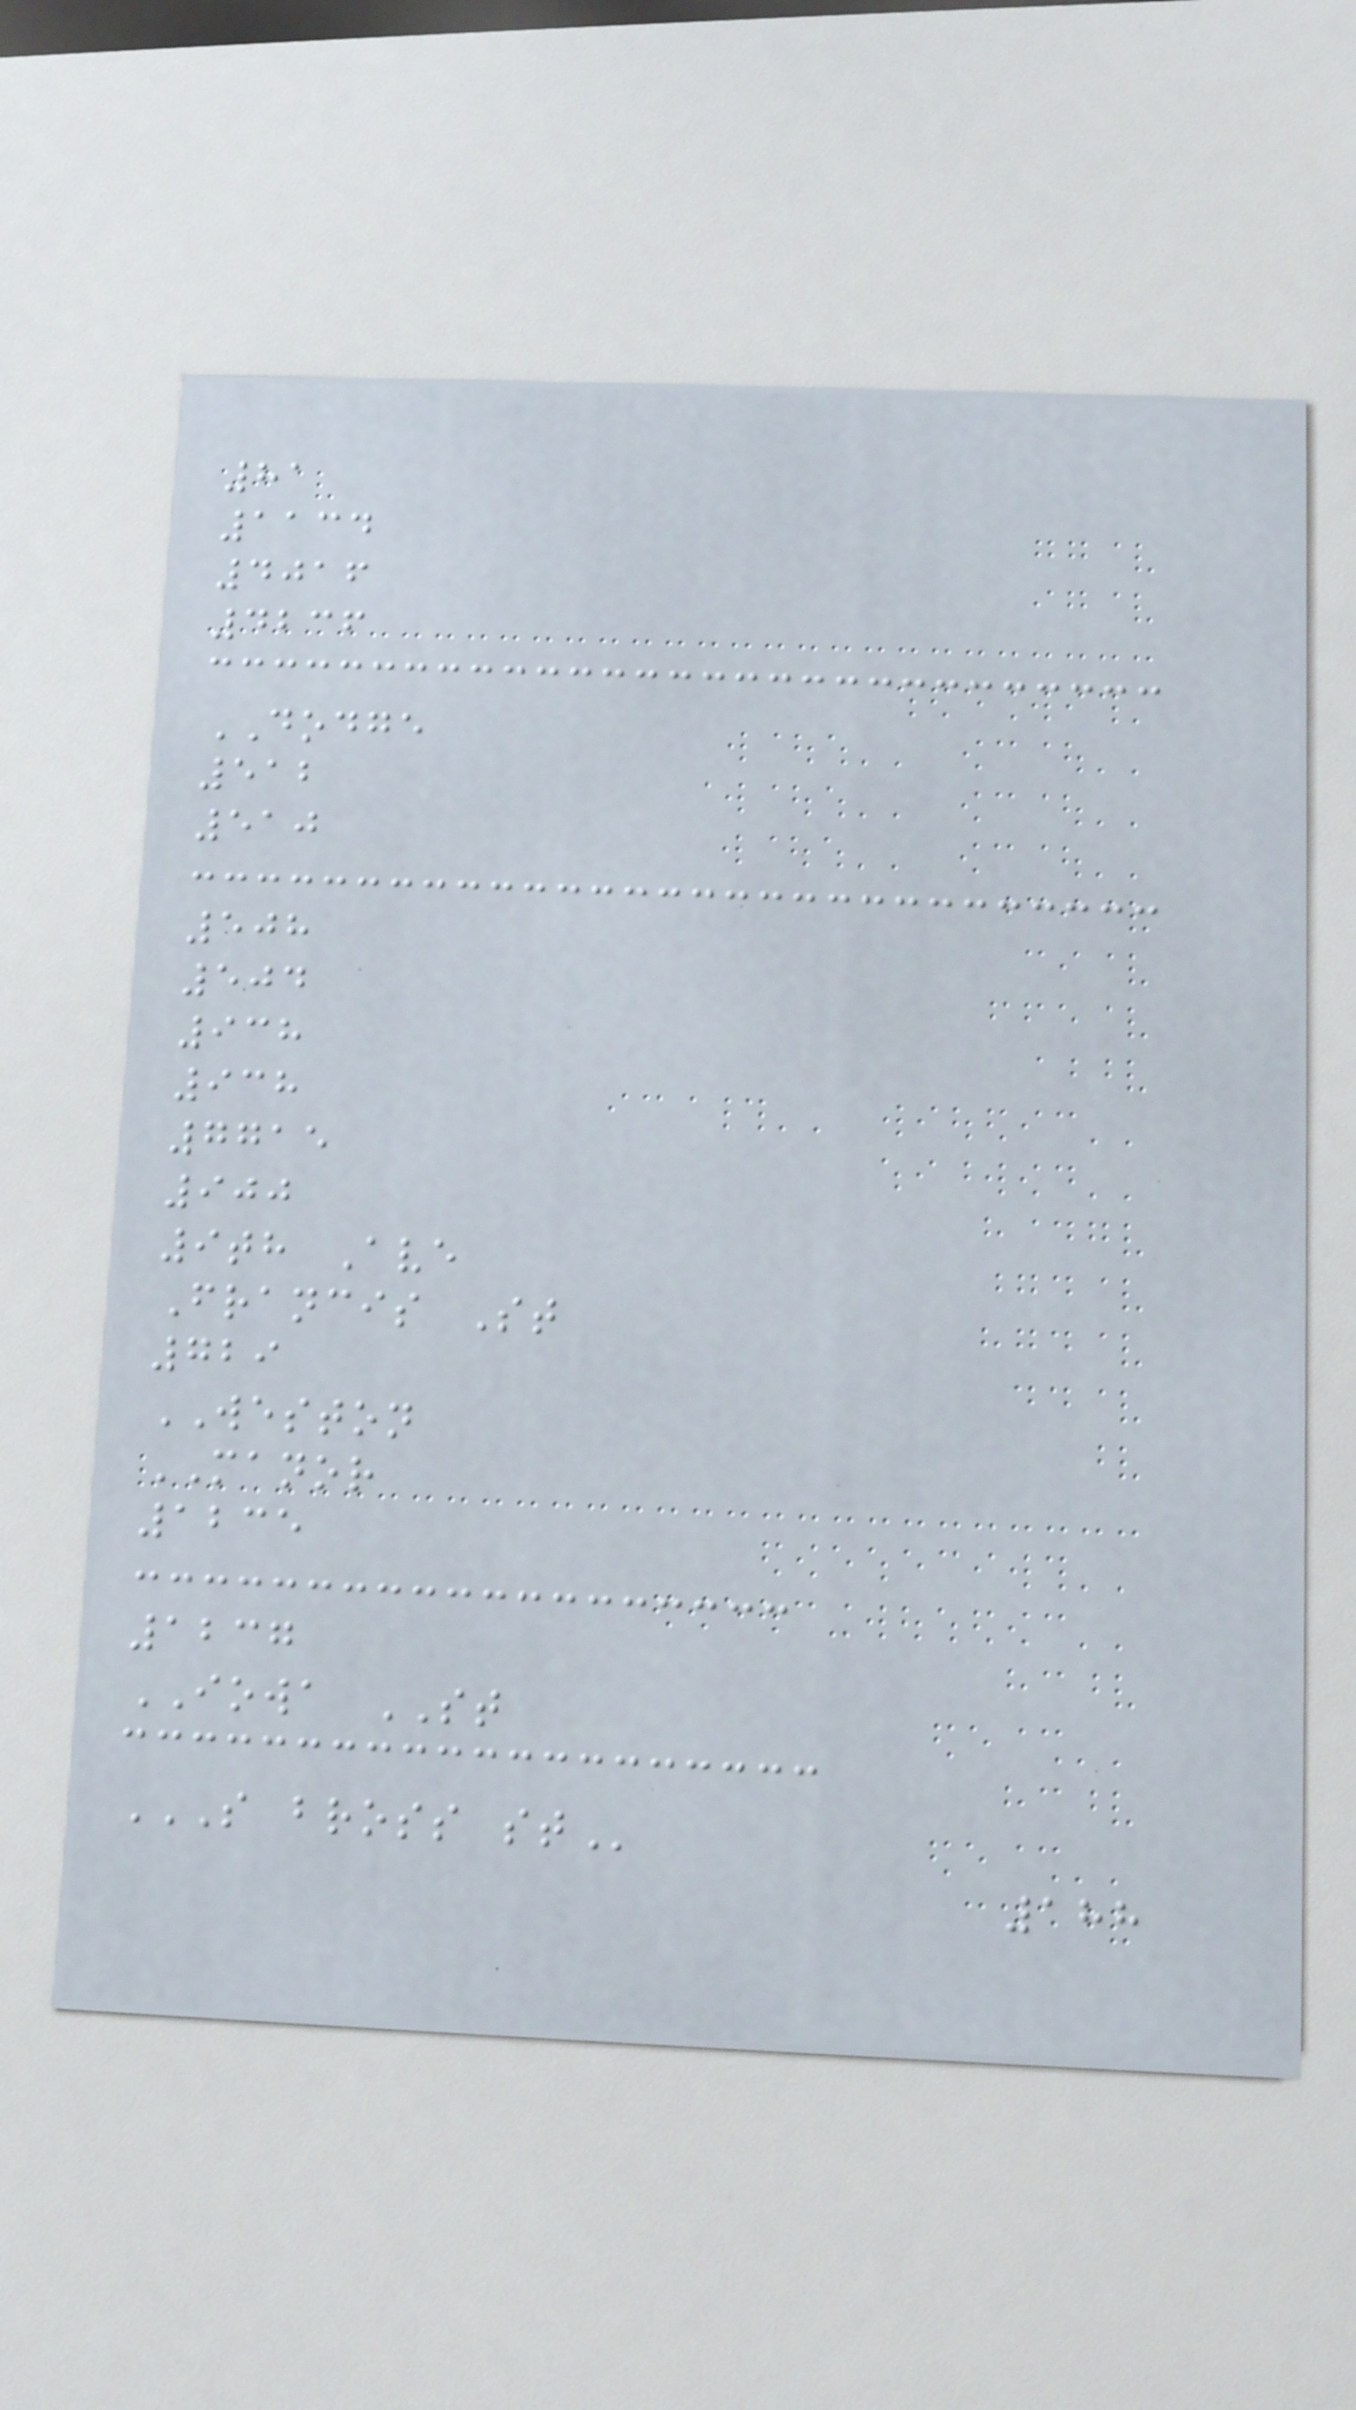81
1134
4016
4236
DODGE
512
510
508
504
938
938
7715
900
9th Ave
Francis St
729
WESTON
MANOR
1235
1237
IOWA ST
S BROSS ST
188
